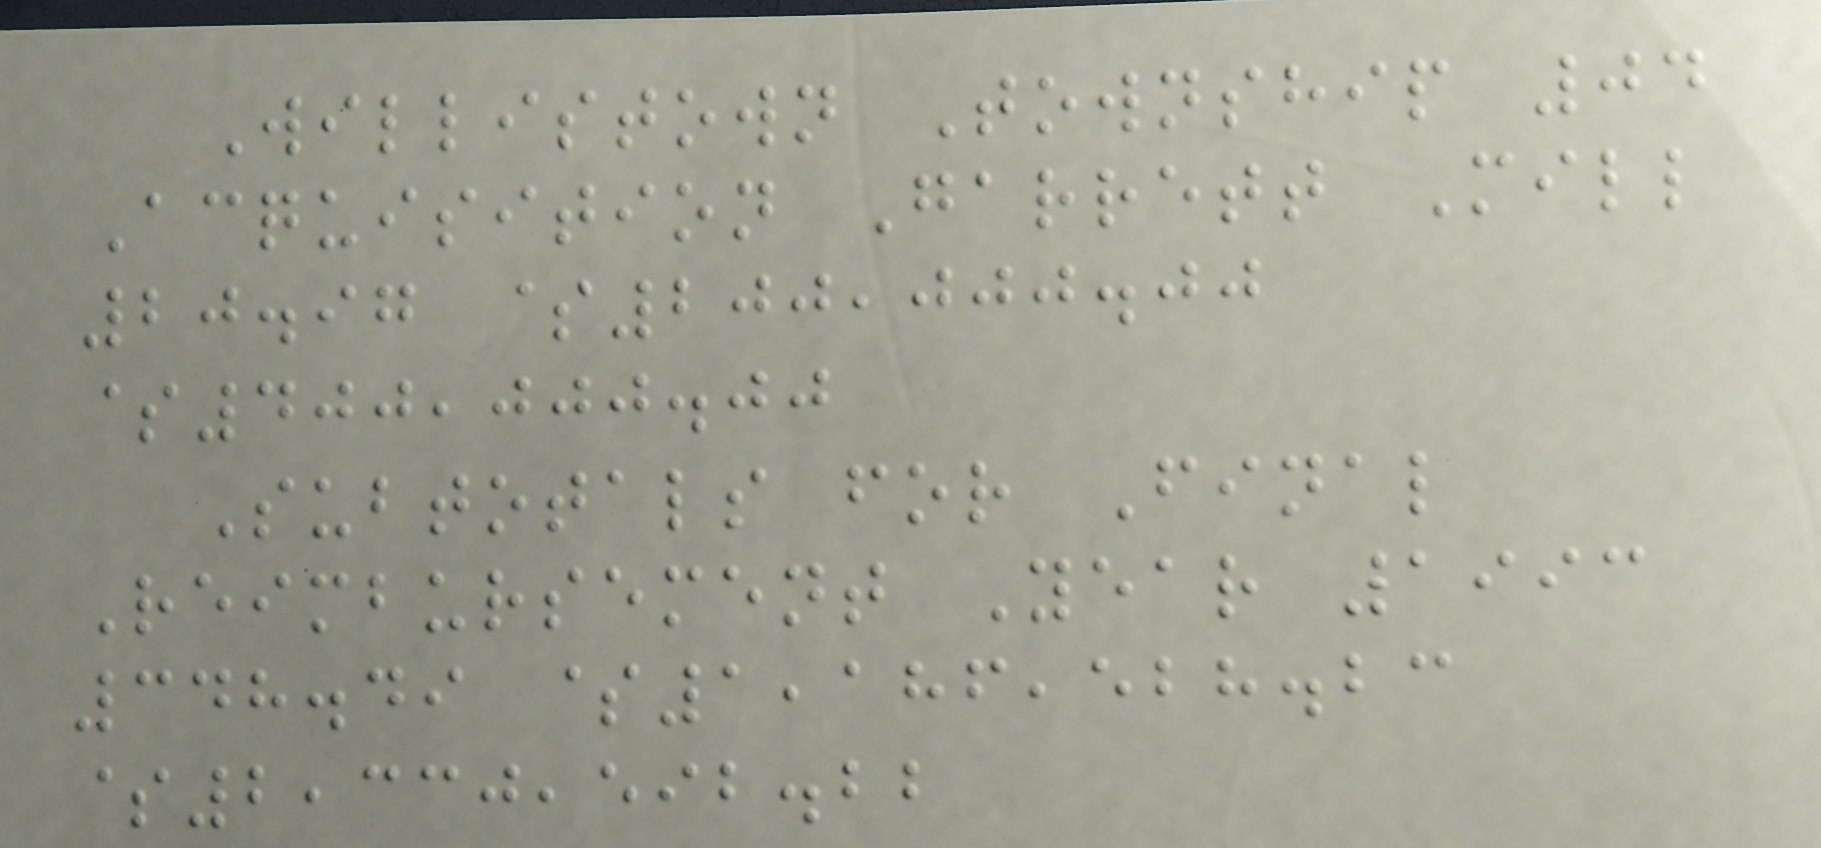Willistown Township 04
Acquisition Garrett Mill
20.97 $200,000.00
$400,000.00
Subtotals for Final
Reimbursement Year 1993
348.49 $1,186,528.23
$2,330,592.22
